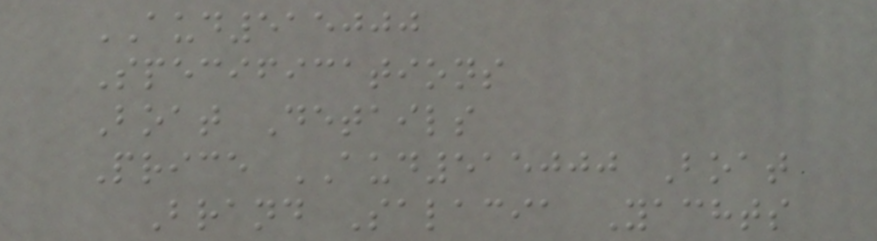AUD515000
Specifications
Boat Details
Price AUD515000 Boat
Brand Salacia Yachts
